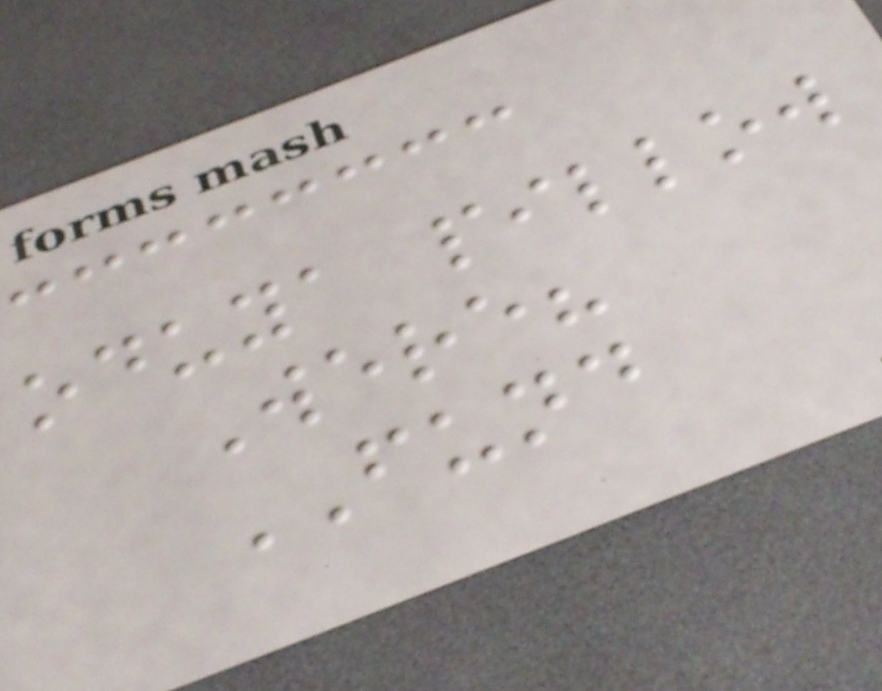oduya pillow
Were?
FUND
